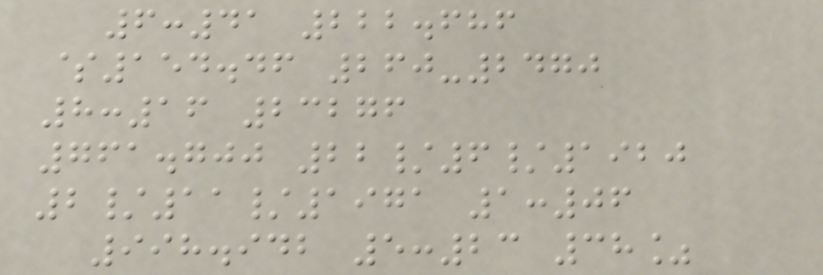6:41 222.686
$154.46 260-2470
8:16 23276
761.700 22/6/1920
2/11/1971 1:06
998.942 5:23 38%
